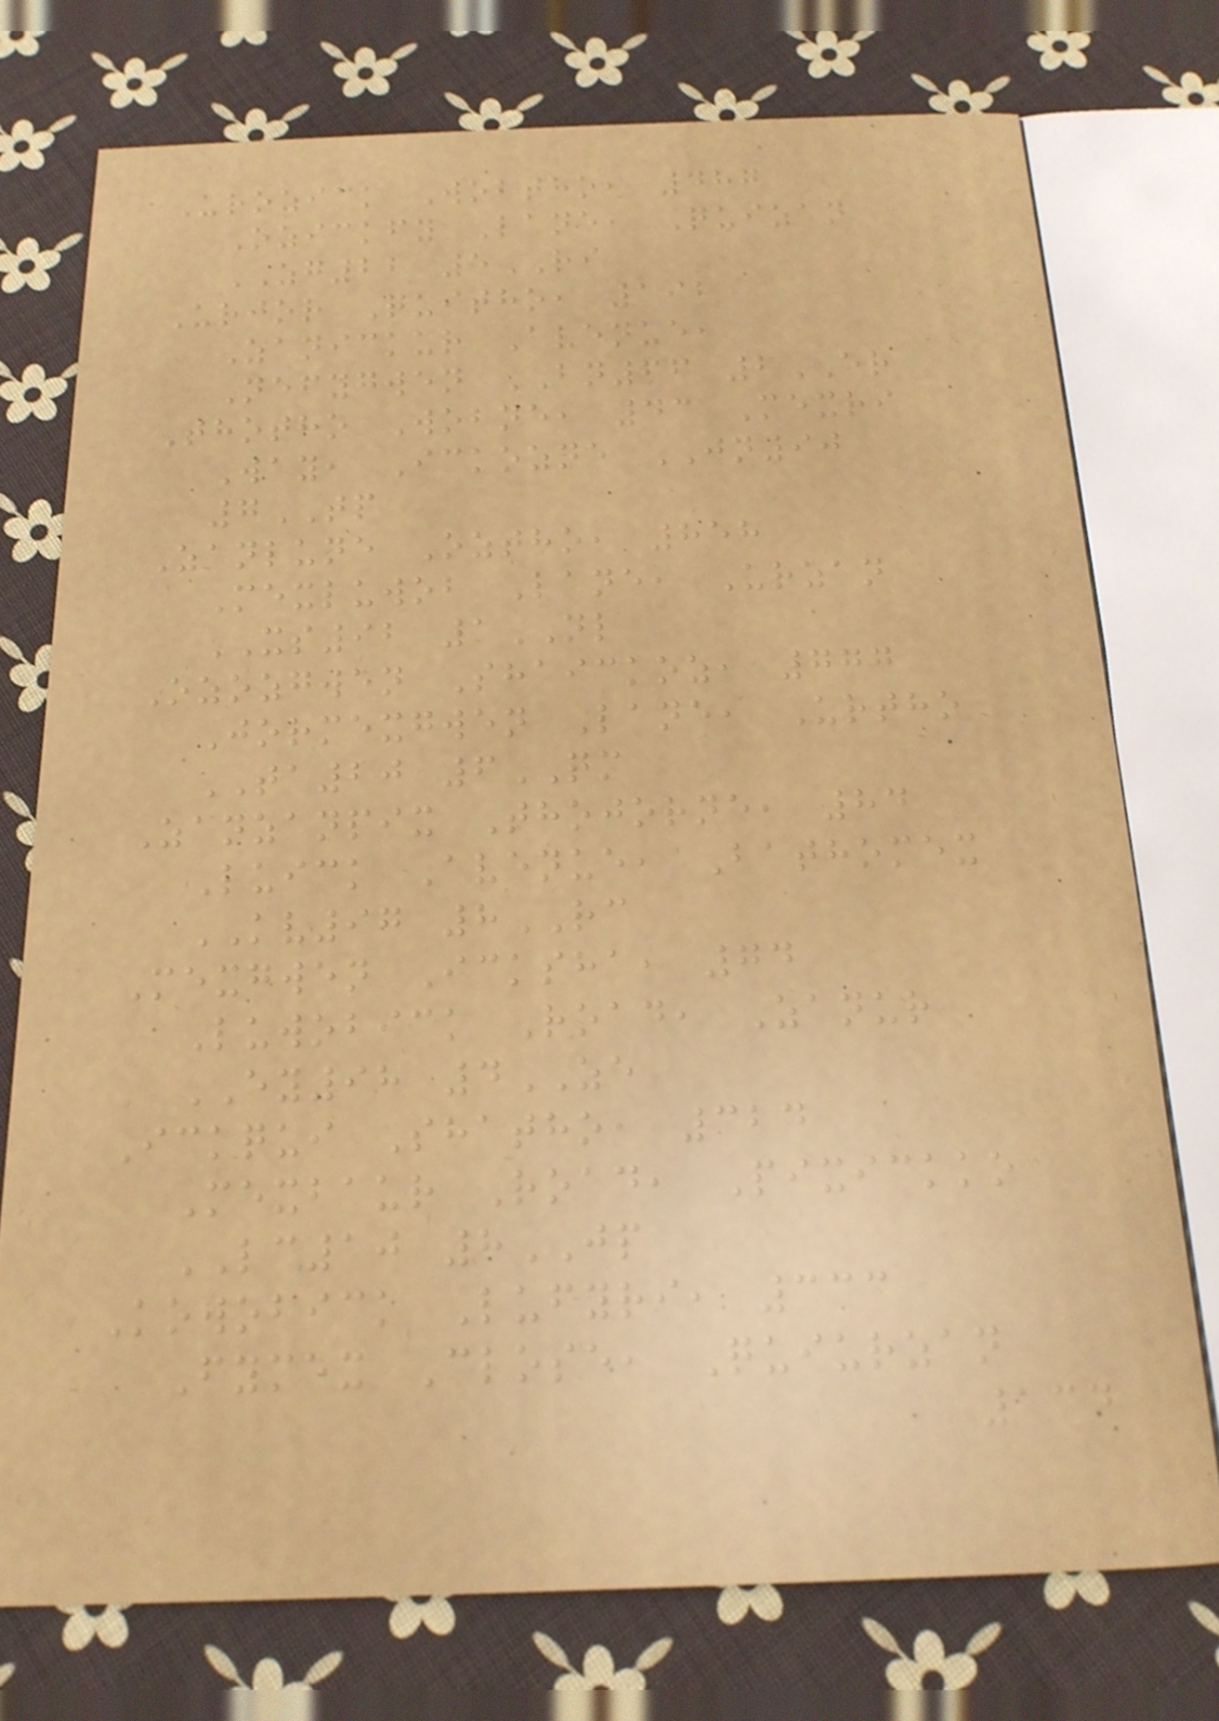Urozick Wobtho, 487
Ozickfy Lane, Quizan
ZG22 5RI
Urjor Quitho, 192
Zanickur Avenue,
Nefygwen BN66 2ER
Thotho Wobne, 43 Mexri
Way, Ickozne JN90
7TP
Zanlune Oztho, 858
Mexluwob Lane, Urzan
XS92 1NL
Ozozgwen Shaickoz, 777
Jormexgwen Lane, Urtho
TA20 6QM
Zanzanpix Thojorne, 84
Luick Avenue, Bathomex
KV97 8RC
Mexgwen Icksha, 74
Luwobick Road, Zanur
EY98 4ZE
Ickqui Shatho, 324
Mexbaur Road, Pixickko
LC10 8JP
Kowobick Lufyri, 333
Fymex Close, Quiurzan
134
